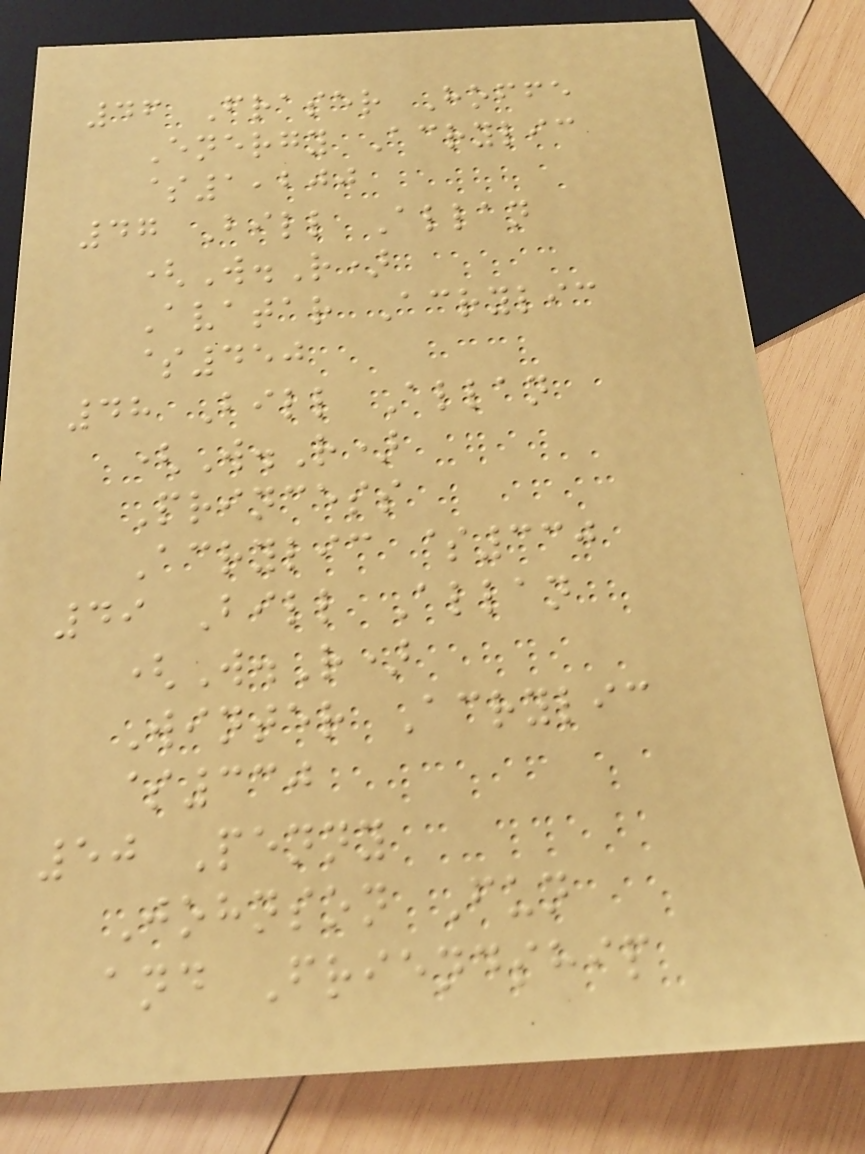46 Fraser Hoffe
Energy Acrylic
$1,200
47 Bill Allan
(W.R)
Avatar Acrylic
$450
48 Bill Allan
(W.R)
Princess
Acrylic $330
49 Bill Allan
(W.R)
Winter Acrylic
$330
50 Penny
Johnson Fun
and Friendship
